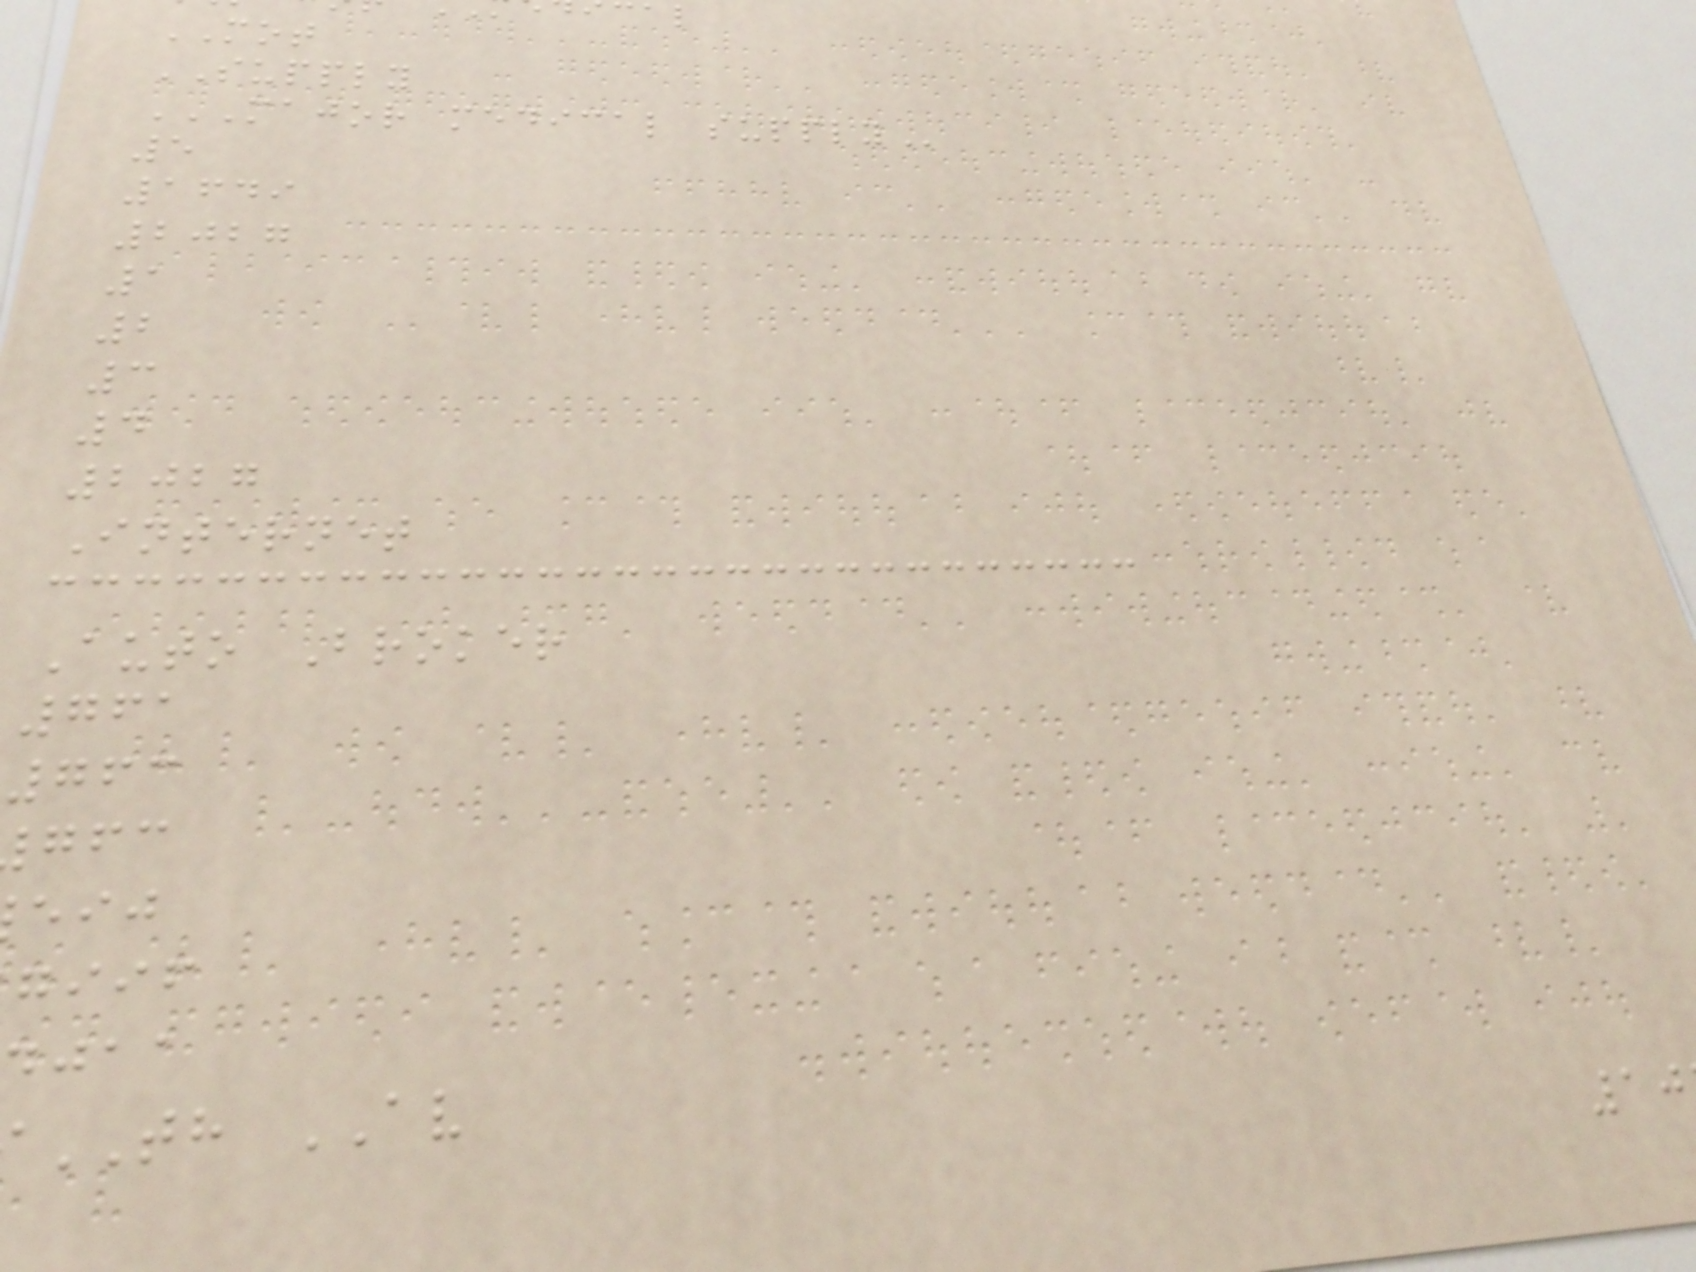MOT
SUPPLY
MAJOR MEDICAL SUPPLY
5
1649
2027
1
2
3
4
2027
Internet
Auto Broker
761
763
giif
TH AV
